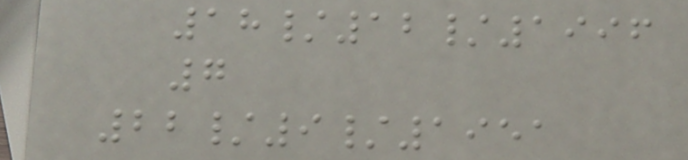18/12/1996
7
22/9/1951
